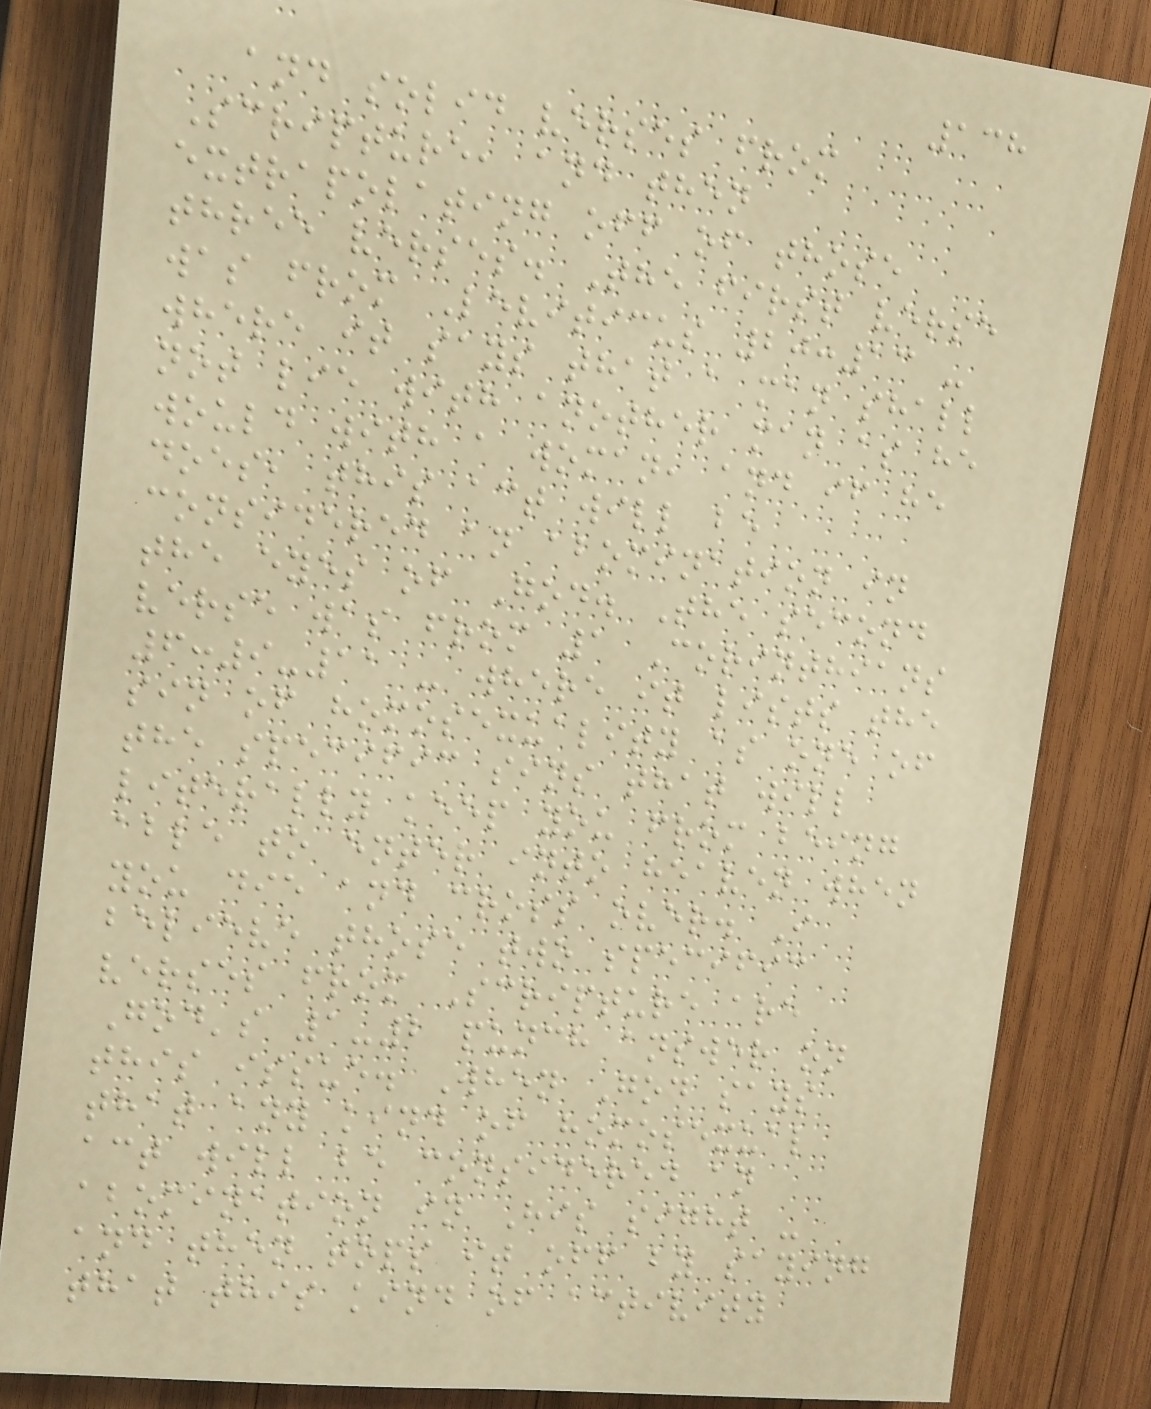138
and solid verses from
Scripture, and then
extrapolating off of those
three verses. The first verse
was from Leviticus 20:13 -
where it says that a man shall
not lie with another man as he
would with a woman, and if he
does, this act will be
considered an abomination in
the eyes of God. The second
verse was from 1 Corinthians
6:9-11 - where it lists the
sin of homosexuality as one of
the specific sins that will
literally keep you from being
able to enter into heaven when
you die and cross over. I
believe those two specific
verses from Scripture are
God's 1-2 punch answer on
this issue. When God says
that any kind of homosexual
act will be considered an
abomination in His sight -
and then tops it off by saying
that this kind of activity
